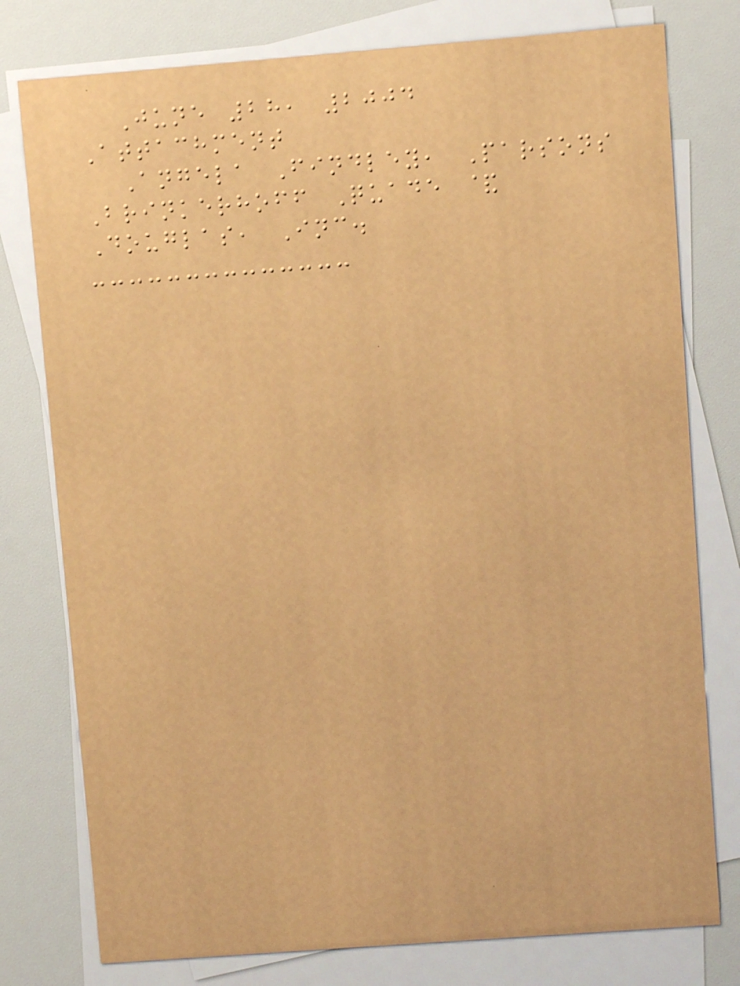June 28, 2004
Attachment
Angela Findley, Parsons
Brinkerhoff Quade &
Douglas, Inc.
